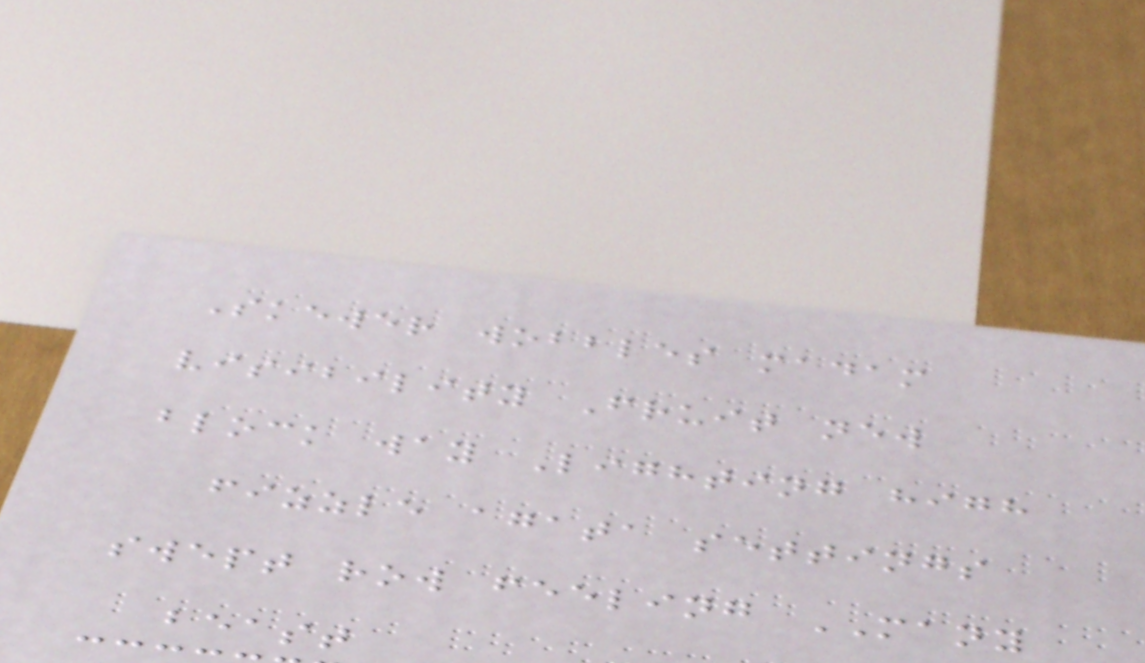Skewer wobbles madam
visibility Fruit new
block way Lighting high
fizzle agata settings
swept row feeling MANY
beast
